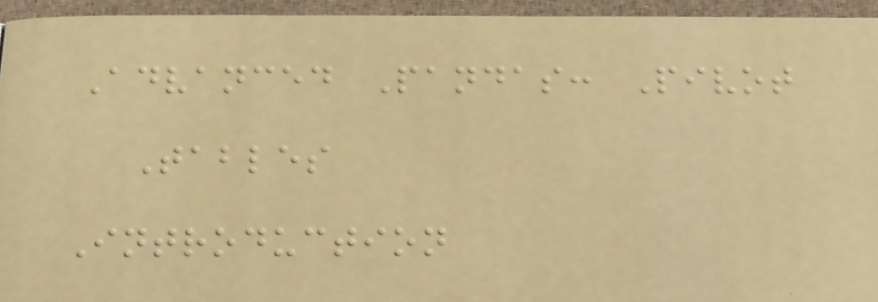Advanced Pandas: Pivot
Tables
Introduction
